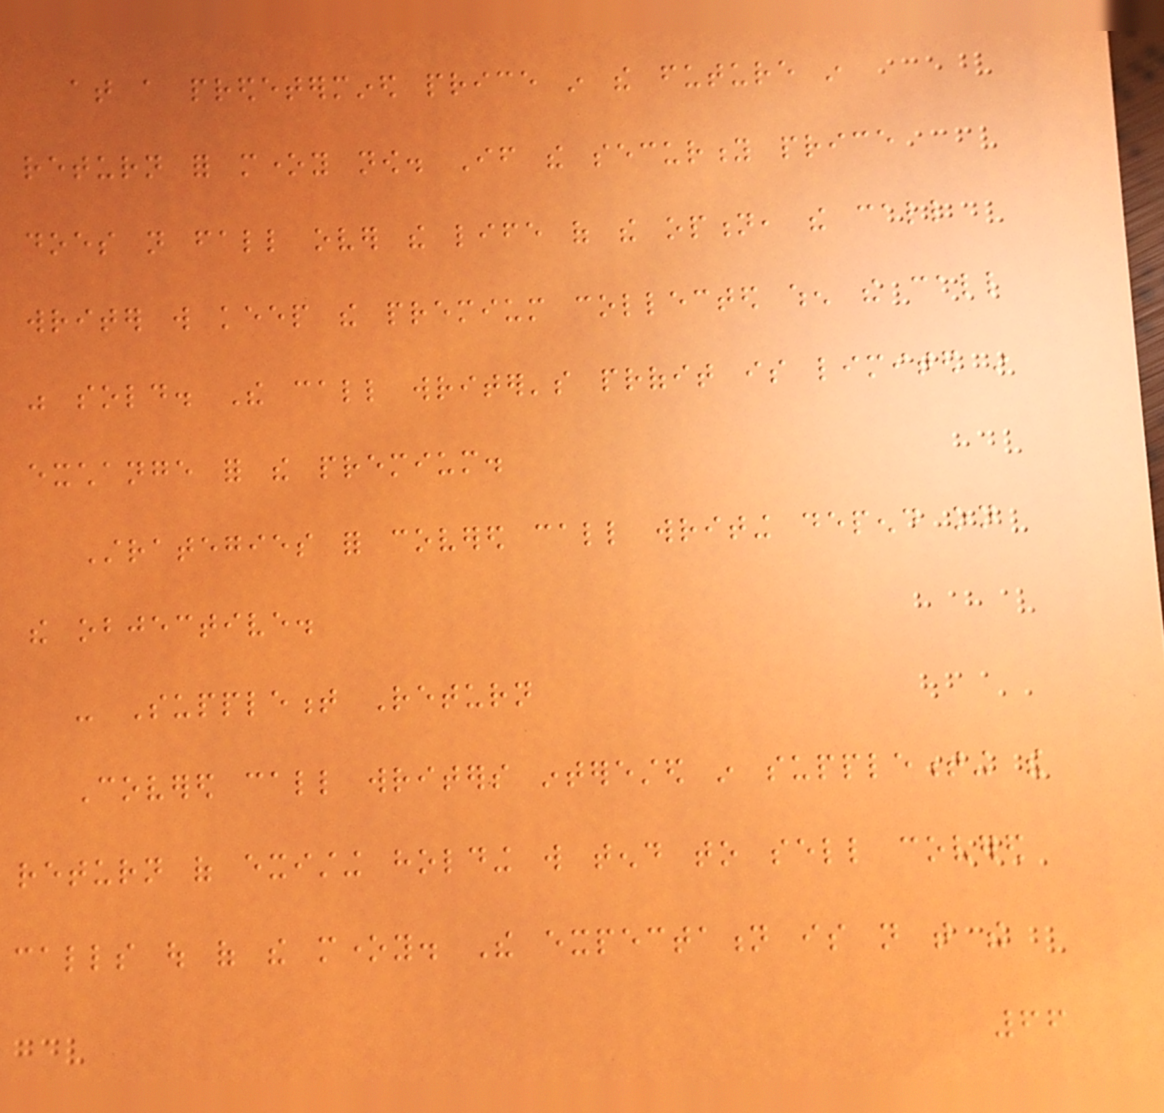at a predetermined price in the future in
return for money now. If the security price
does not fall over the life of the option, the call
writer will keep the premium collected when the call
was sold. The call writer's profit is limited in
exchange for the premium.
Strategies for covered call writing depend on
the objective.
- Supplement Return
Covered call writers interested in supplementing the
return of existing holding will tend to sell covered
calls out of the money. The expectation is not that the
66
